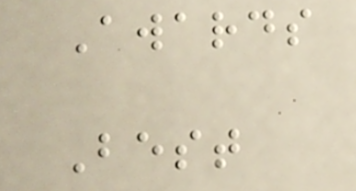Awards
Best
